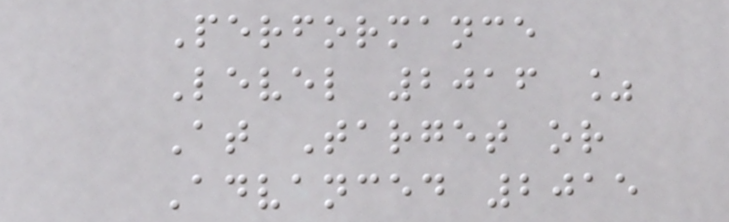Performance
Level 2016 %
At Target or
Advanced 2015
